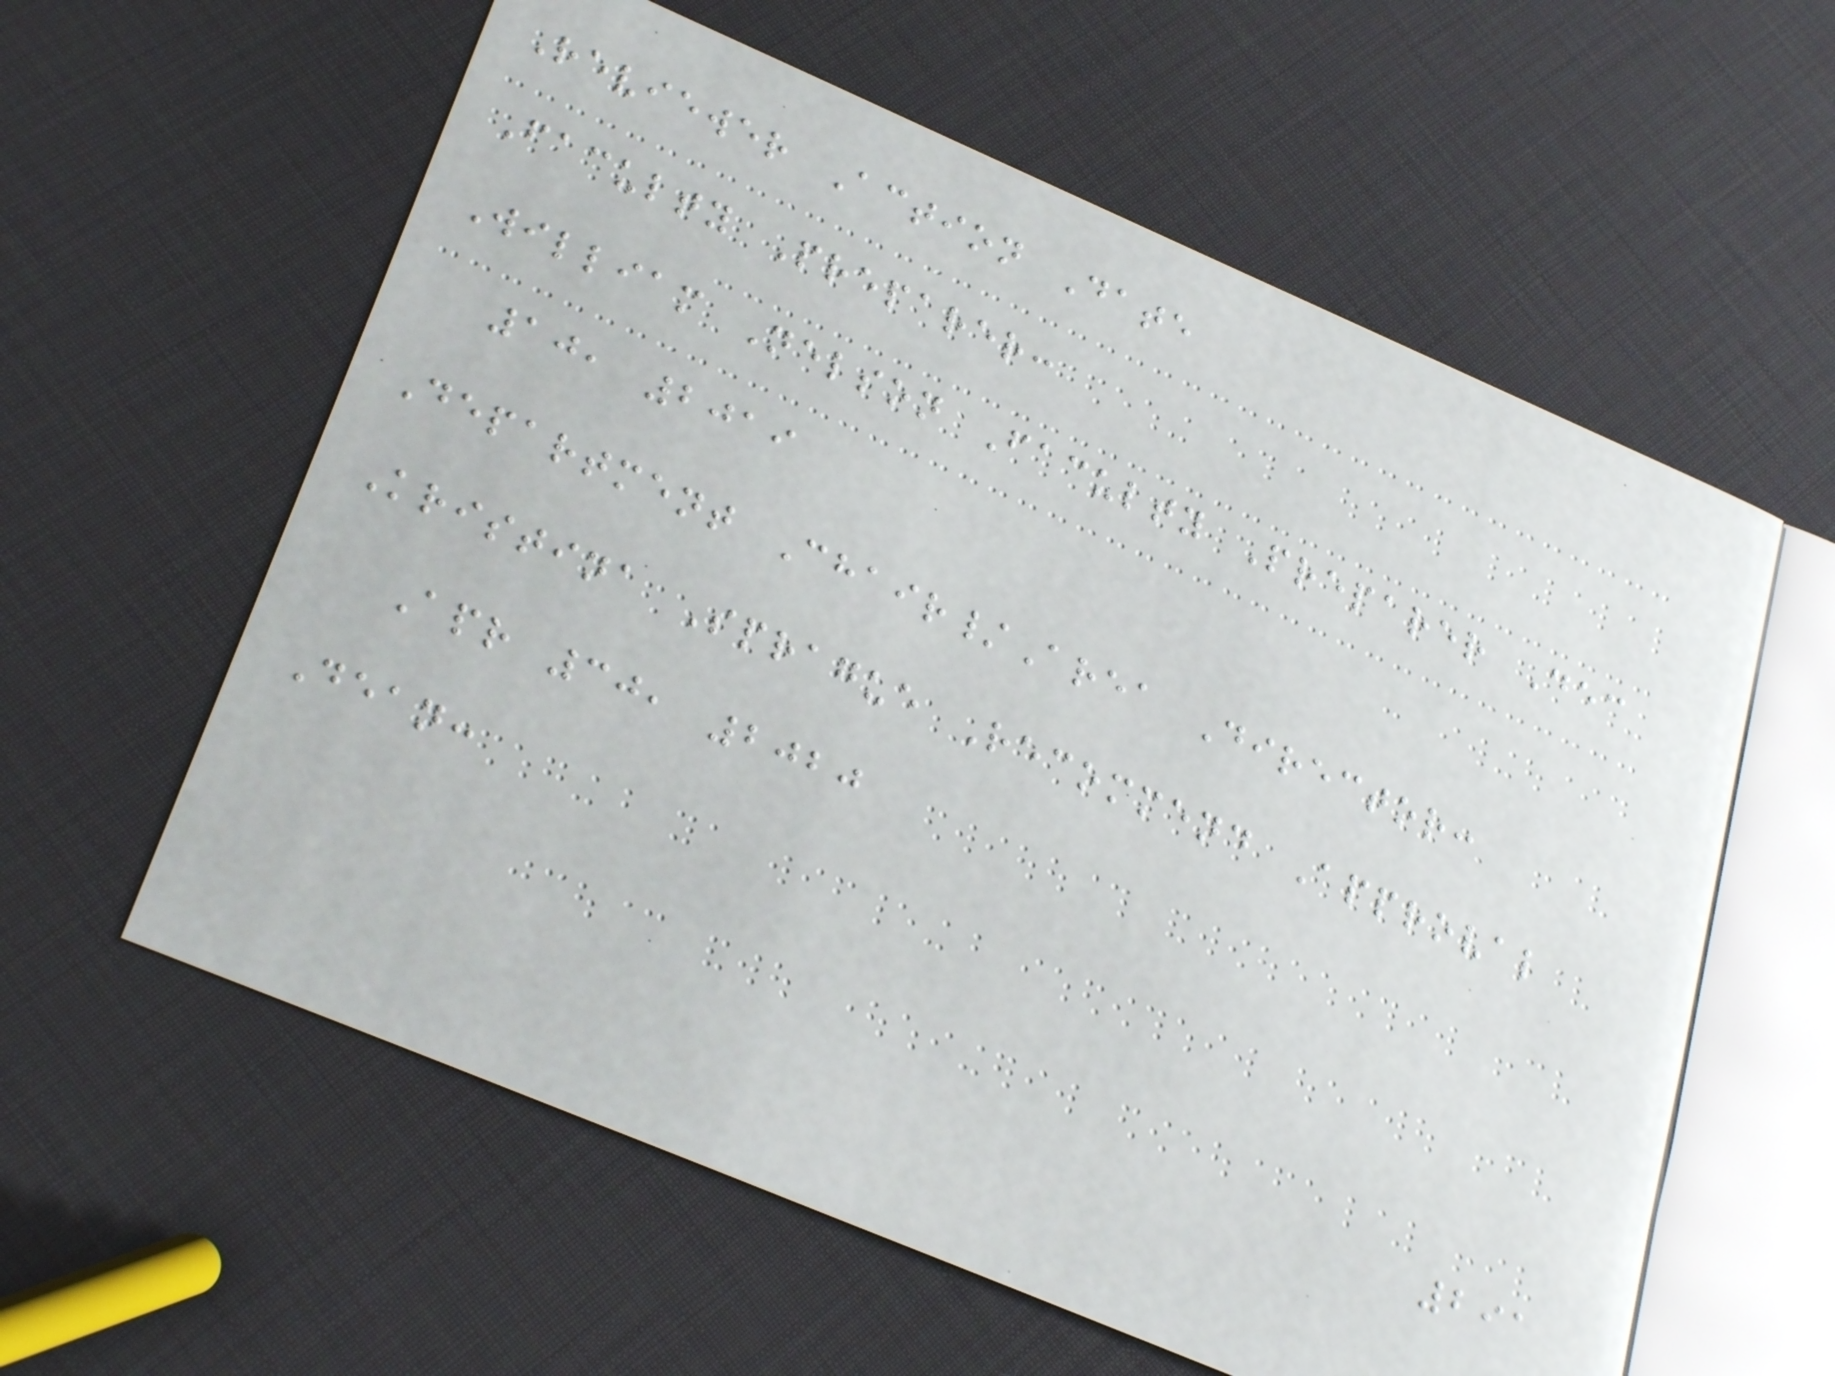Reviewer Action Date
Faculty Preparer:
William Nelson Faculty Preparer Dec
10, 2019
Department Chair/Area Director:
Kristina Sprague Recommend Approval
Apr 30, 2020
Dean:
291
